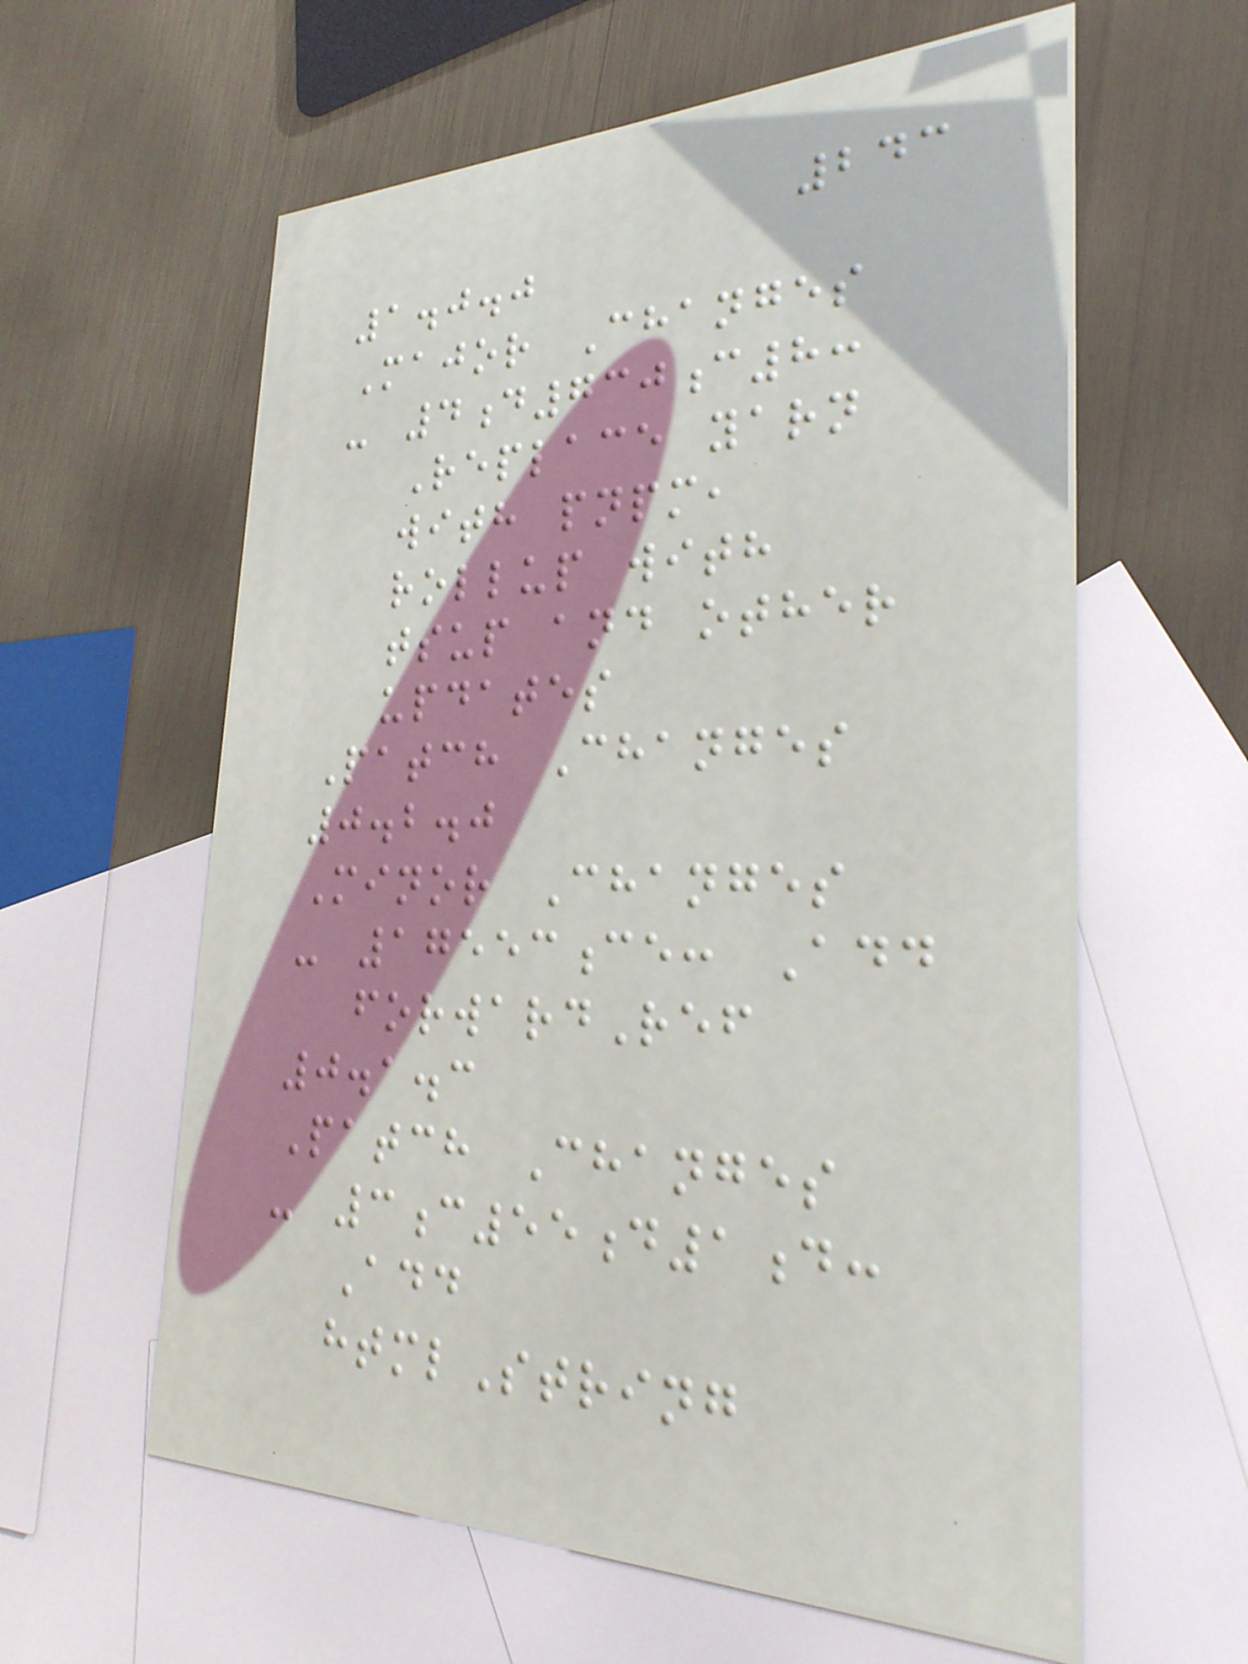243
1.0.0
Major Changes
- 4d730c8:
Replace yarn
with pnpm,
rollup with
tsup and other
updates
Patch Changes
0.2.0
Minor Changes
- 17553ce: Add
forwardRef
0.1.3
Patch Changes
- 3c55d1d:
Add
htmlString
